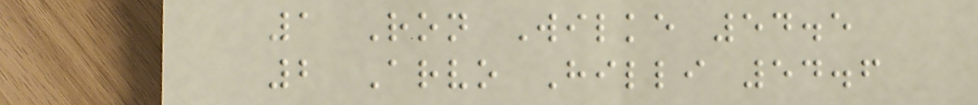1 Ron Wilke 54.5
2 Arvo Hilli 54.6
